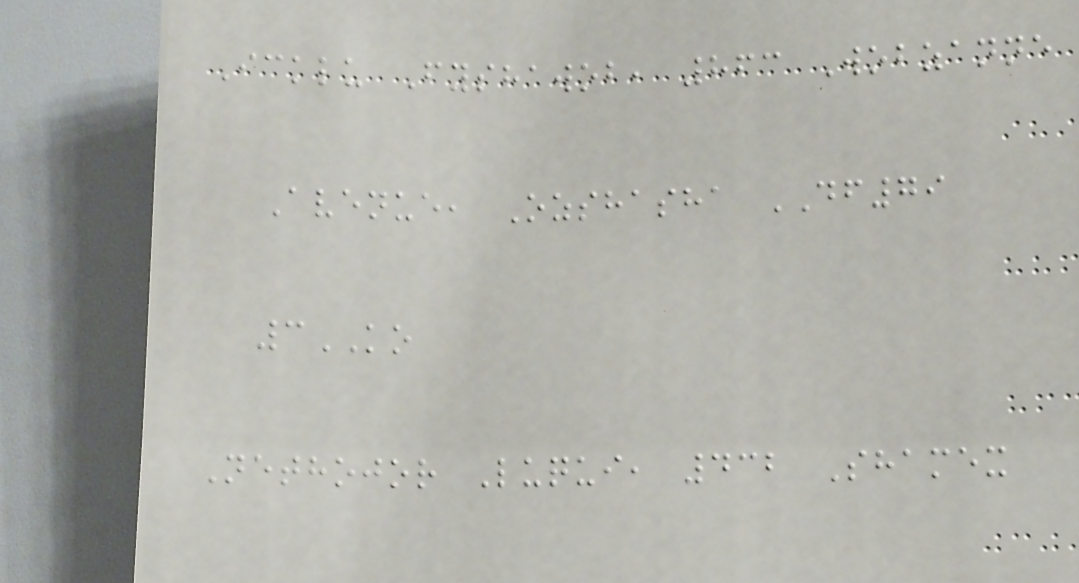Icklu Fyshawob, 863 Wobzanne
Avenue, Ozshasha DF79
3KO
Nethojor Luqui, 432 Shamex
